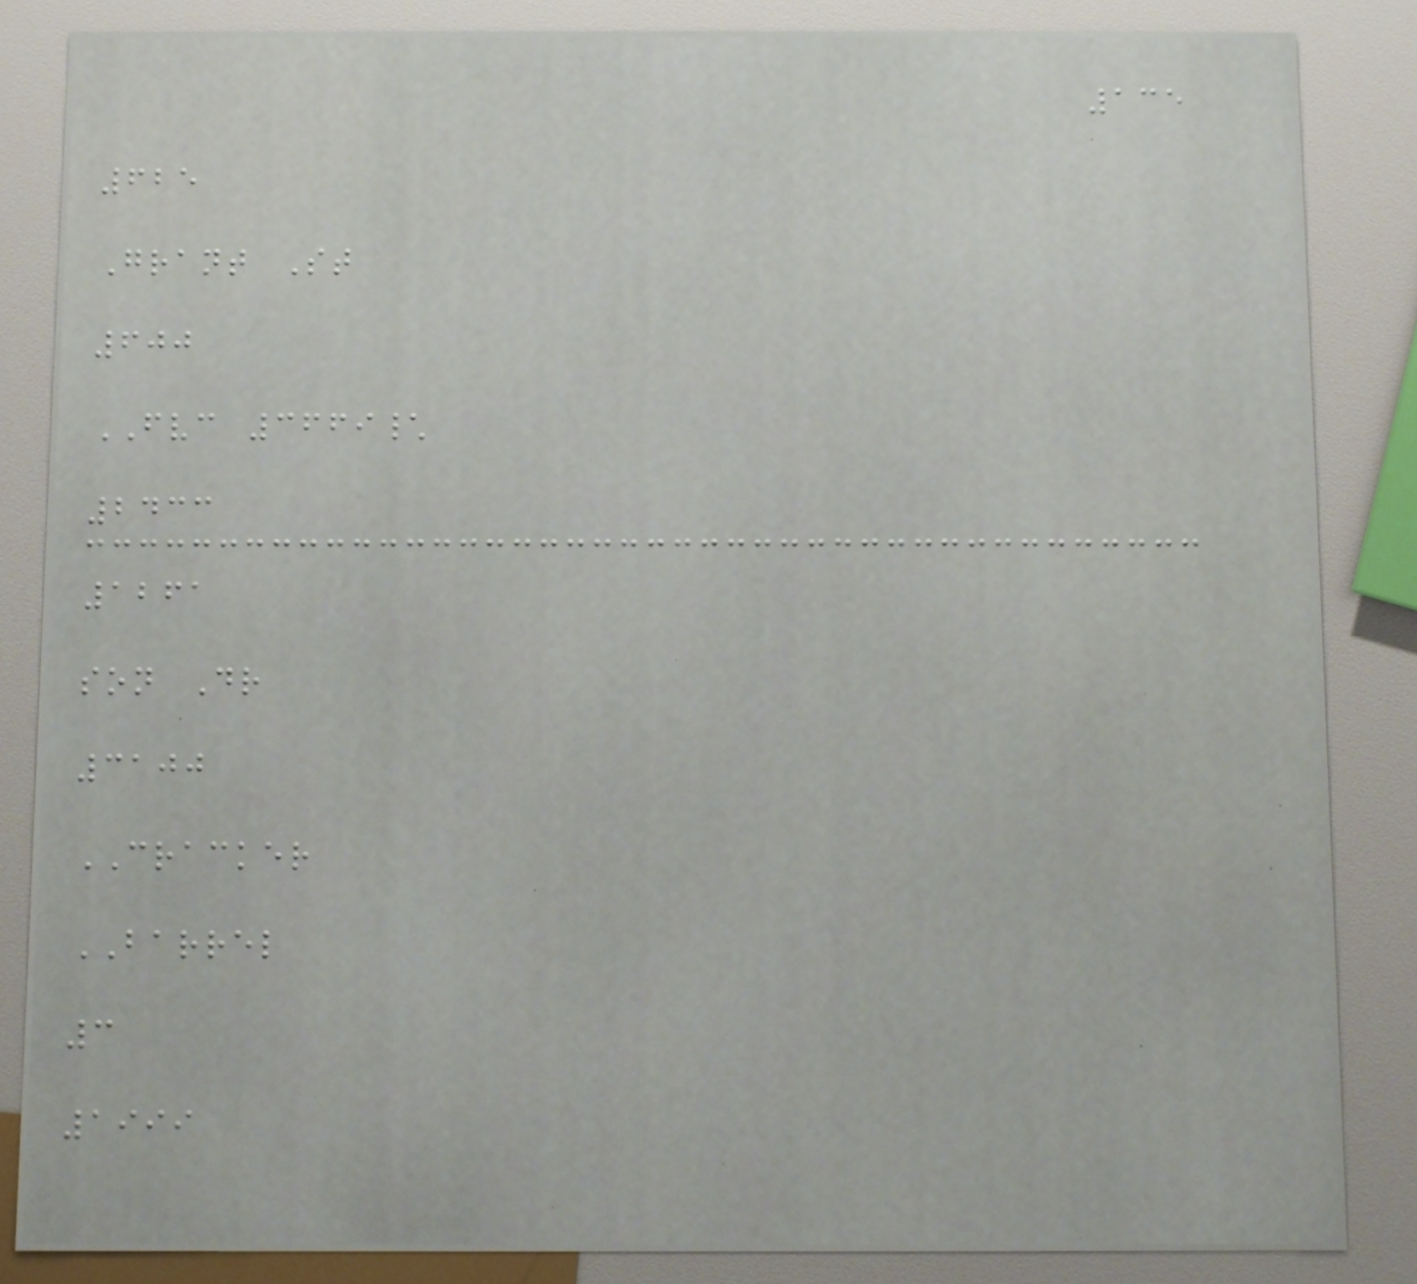135
625
Grant St
600
FVC 3669\
2433
1261
son Dr
3100
CRACKER
BARREL
3
1999
